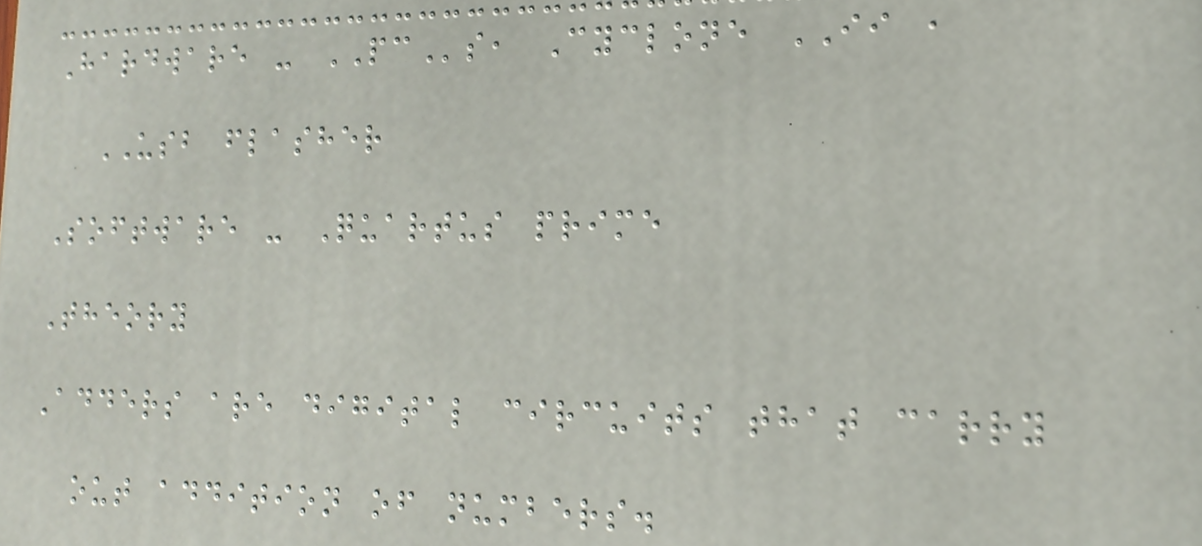Hardware - PCs, Cyclone II ,
USB flasher
Software - Quartus prime
Theory
Adders are digital circuits that carry
out addition of numbers.
